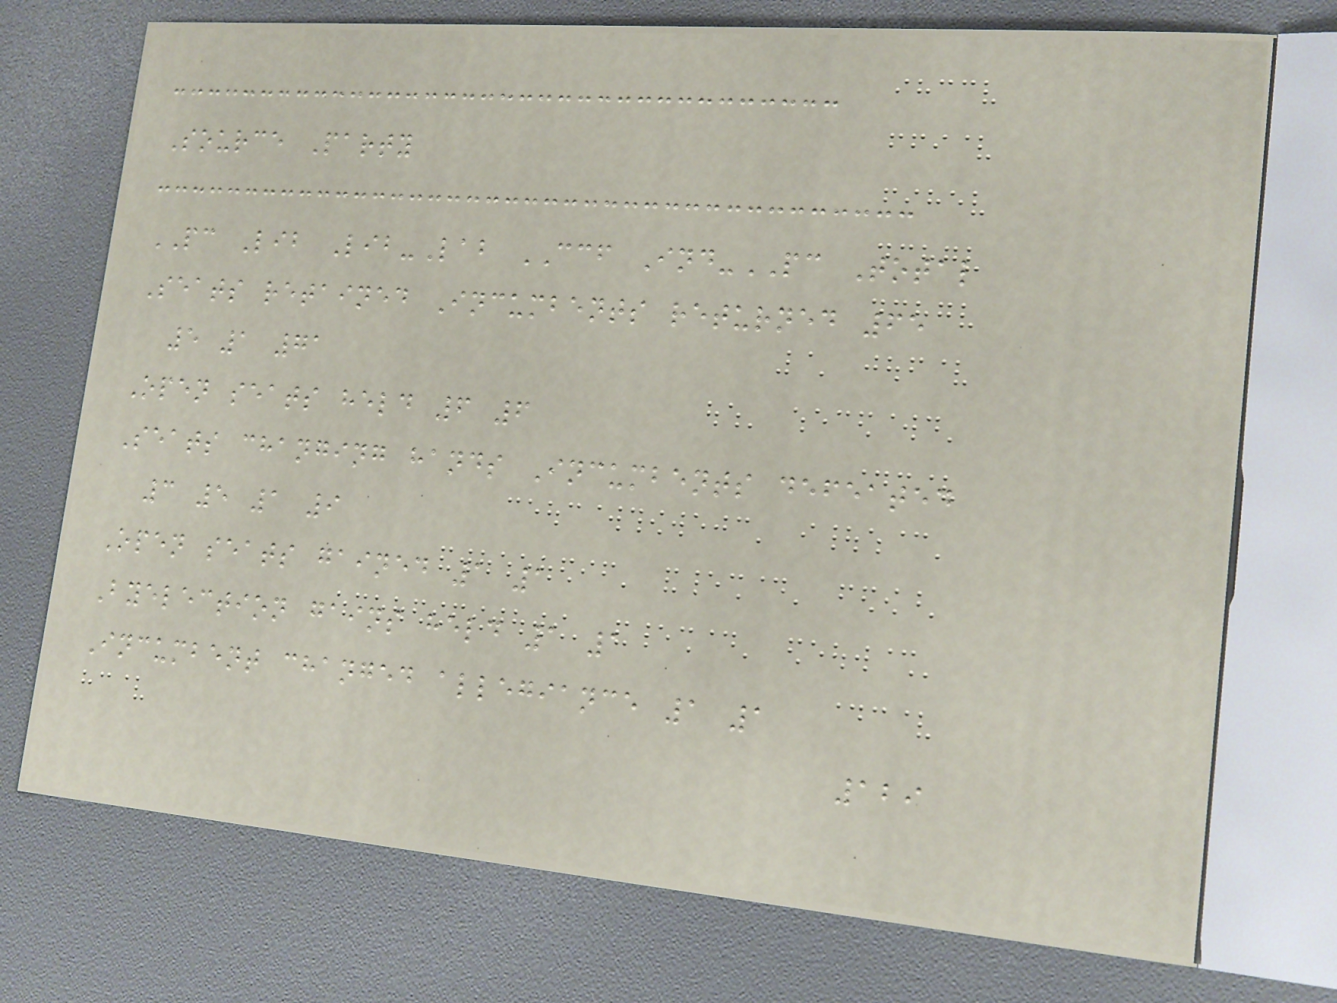Source Party
PC Lib Lib-Lab CCF Ind-PC Total
Seats retained Incumbents returned 65
5 1 71
Open seats held 6 6
Seats changing hands Incumbents defeated
3 5 1 9
Open seats gained 1 1
Byelection gains held 1 1
Incumbent changed allegiance 1 1
129
